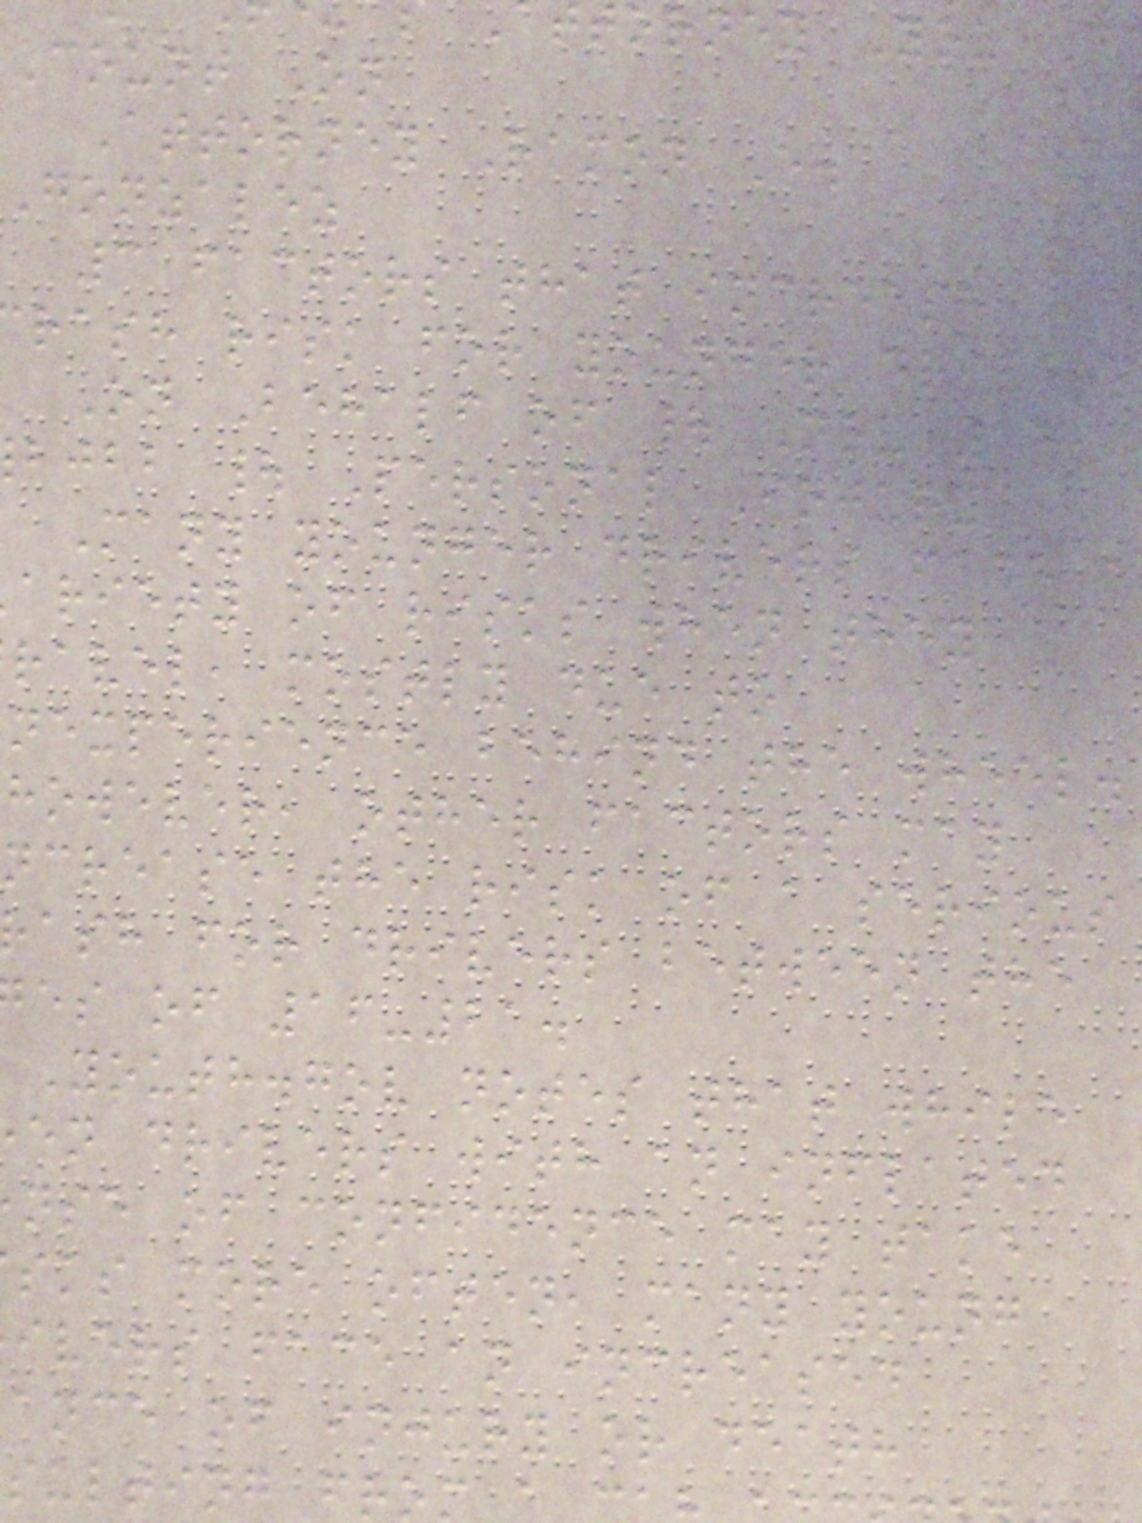ttorney You C
Count On
Attorney Ramon E.
Gonzalez
3 factors that increase
rash risk for younger drivers
On Behalf of | Nov 18,
bjbb | Personal Injury
Many younger drivers face a
ariety of risks when they
ravel, mostly due to
nexperience behind the wheel.
however, other factors may
ncrease the risk of a serious
ash for drivers between the
es of 16-21.
Youth.gov notes that while
en drivers with an inflated
nse of confidence may take
sks more often, many young
ivers face an increased
ance of injury or death
sulting fro
